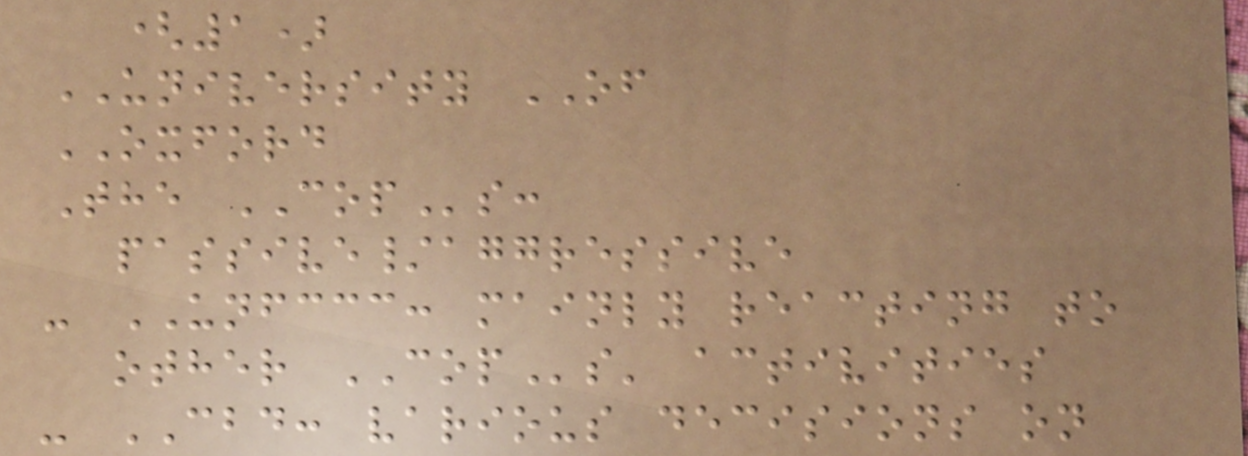(1)
UNIVERSITY OF
OXFORD
The COPs:
passive/aggressive
- UNFCCC: mainly reacting to
other COPs' activities
- CBD: various decisions on
